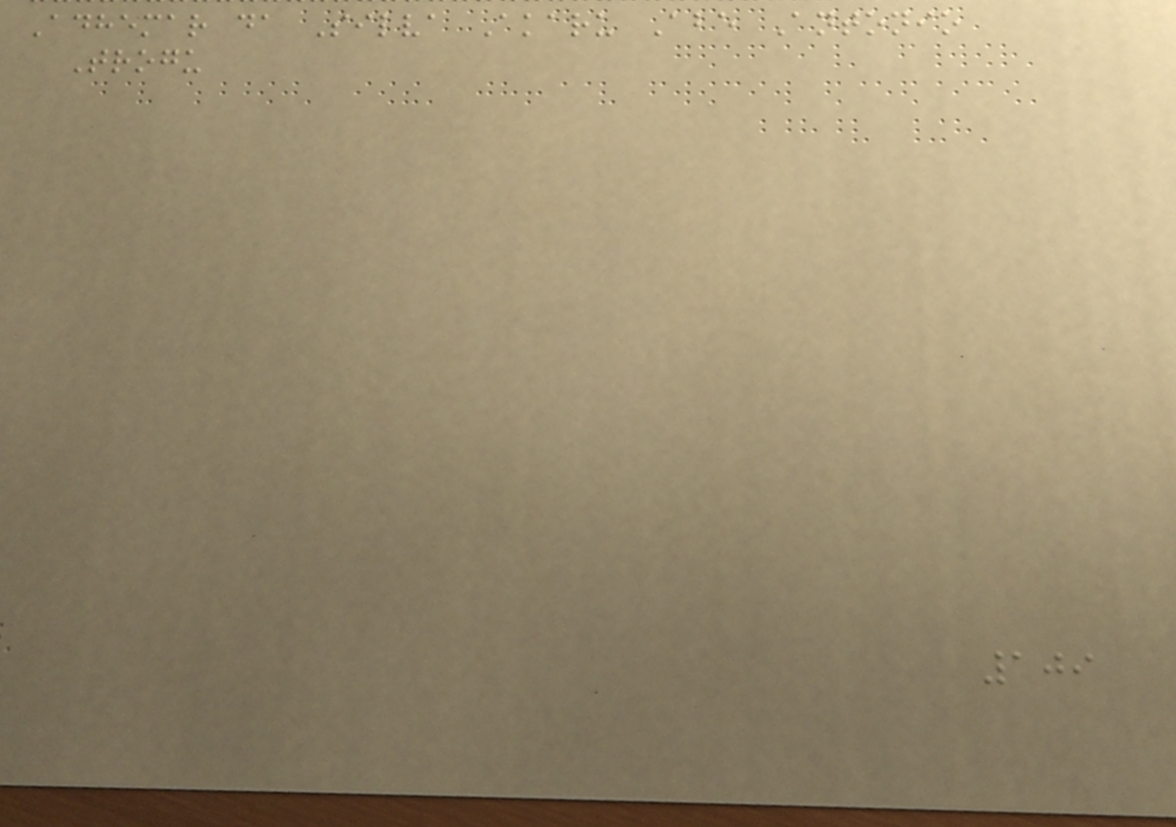Adhemar da Silva Akaru Abe Antonio
Trogu
109
